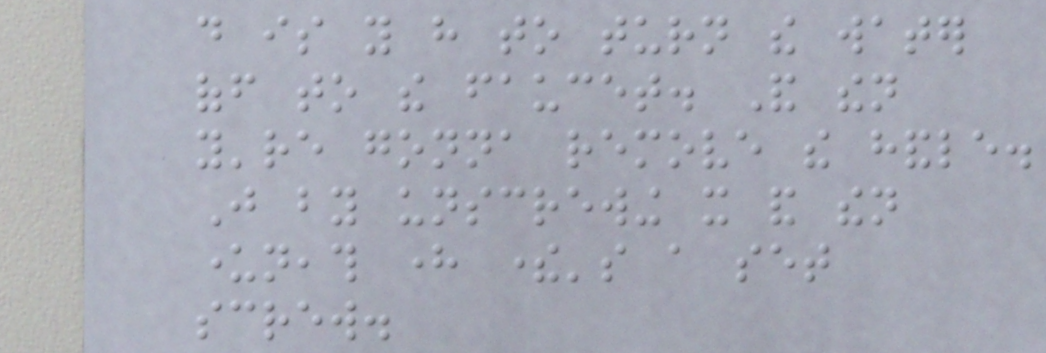do is you have to turn the water
off to the faucet. And then
you're gonna remove the handle.
Just by unscrewing it and then
underneath here there's a set
screw.
